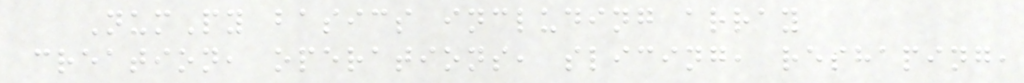NumPy basics including array
creation, operations, slicing, reshaping,
